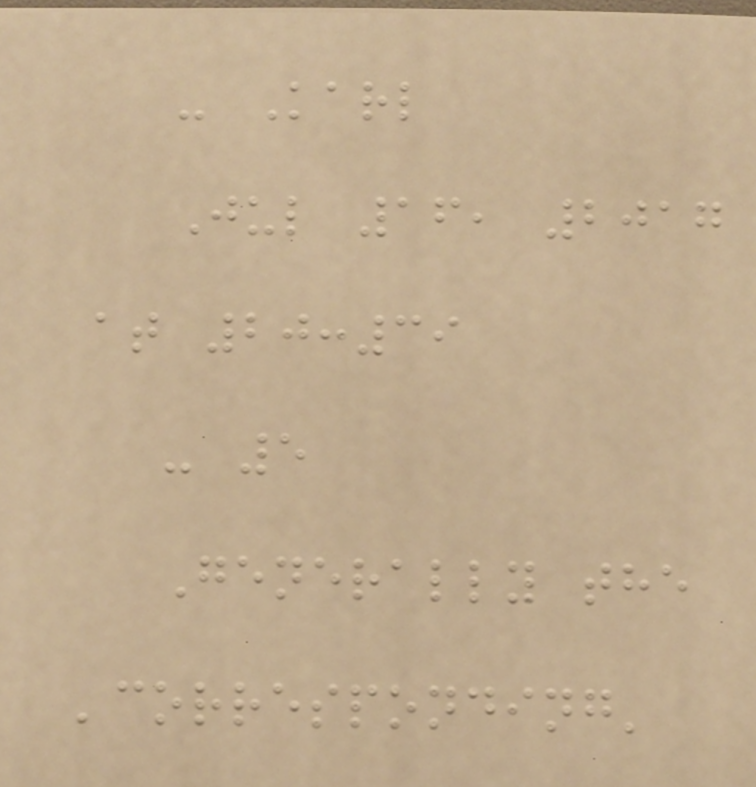- Karl
Jul 16, 2017
at 20:39
- 5
Generally the
'corresponding'
